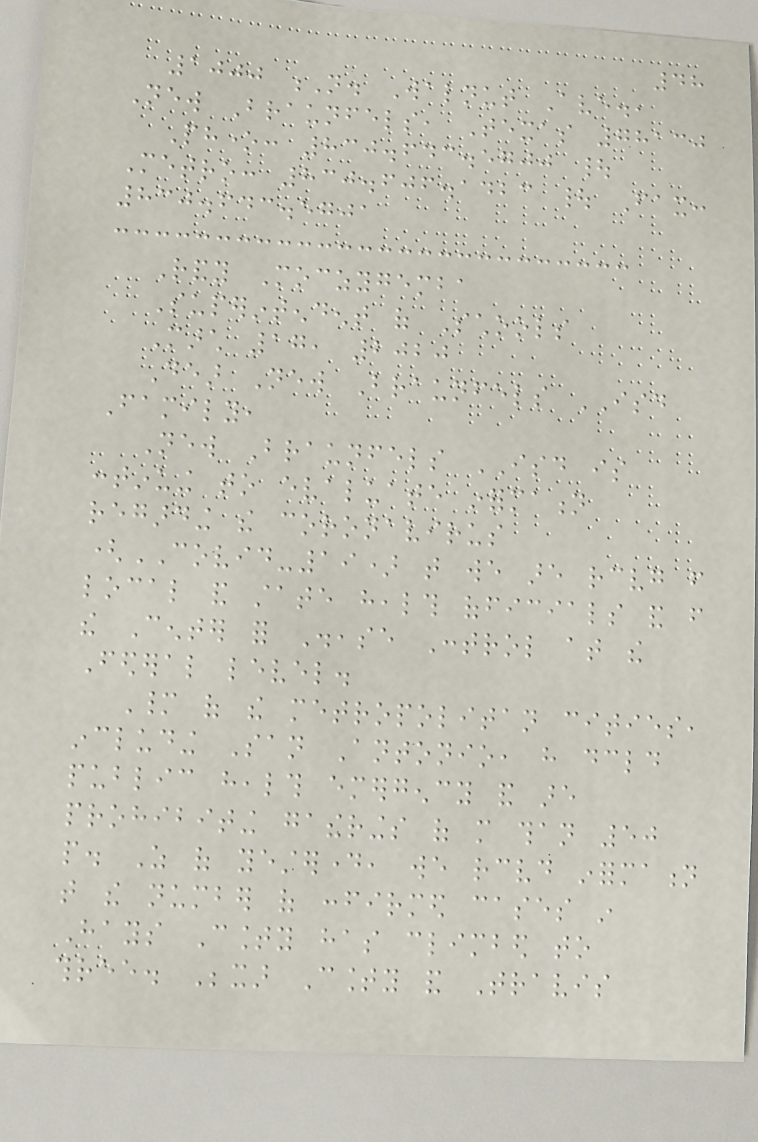48
1000 N. Walnut Ave.,
New Braunfels, Texas 78130
Phone: 830.643.5700 |
Metro: 830.606.1423 | Fax:
830.643.5701
Randy Moczygemba
Superintendent of Schools
March 17, 2020
Dear New Braunfels ISD
Family,
New Braunfels ISD is
continuing to evaluate information
regarding the coronavirus
(COVID-19) that we are receiving from
local and state health officials and from
the Center for Disease Control at the
Federal level.
Many of the metropolitan cities,
including San Antonio, have declared
public health emergency and are
prohibiting gatherings of more than 50
people. As of yesterday, we received information
that the number of confirmed cases in
Hays County has climbed to
three. Bexar County and Travis
